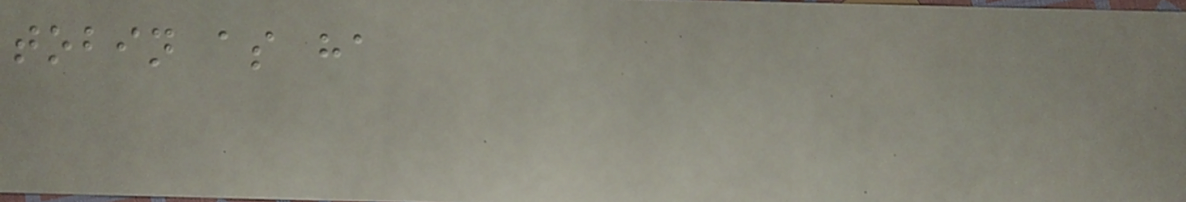tobin as ha
